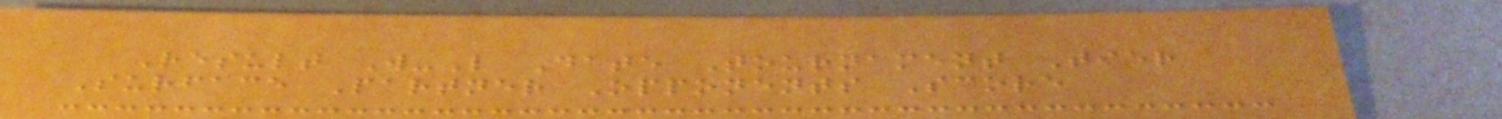Result W-L Date Tournament Tier
Surface Partner Opponents Score
